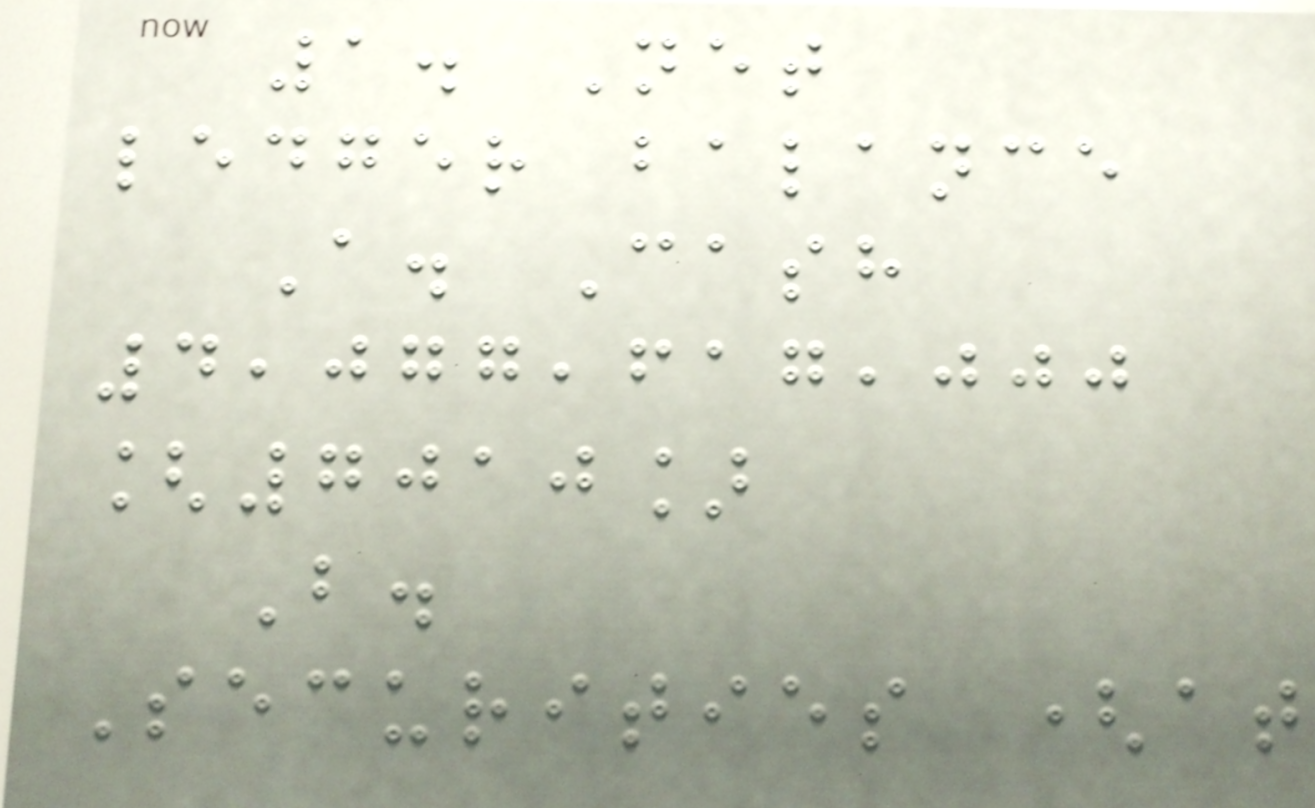1. Net
ledger balance
A. Cash
4,077,617,000
[7010]
B.
Securities (at
